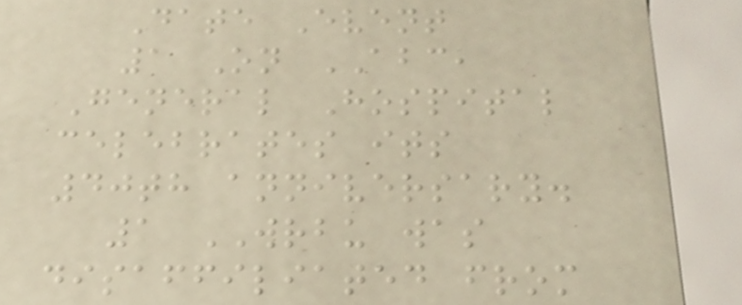Date Event
1 On ABC,
General Hospital
celebrates its
40th anniversary.
1 WRBU was
disaffiliated from
